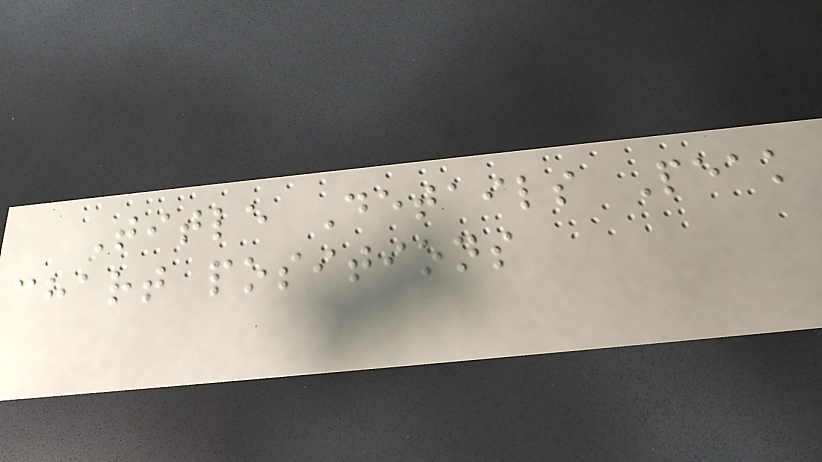Title Details Peak
chart positions
